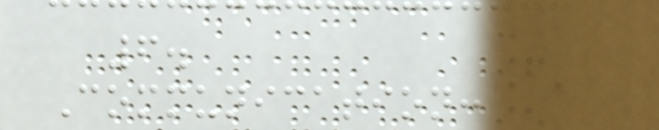6.
Communication:
